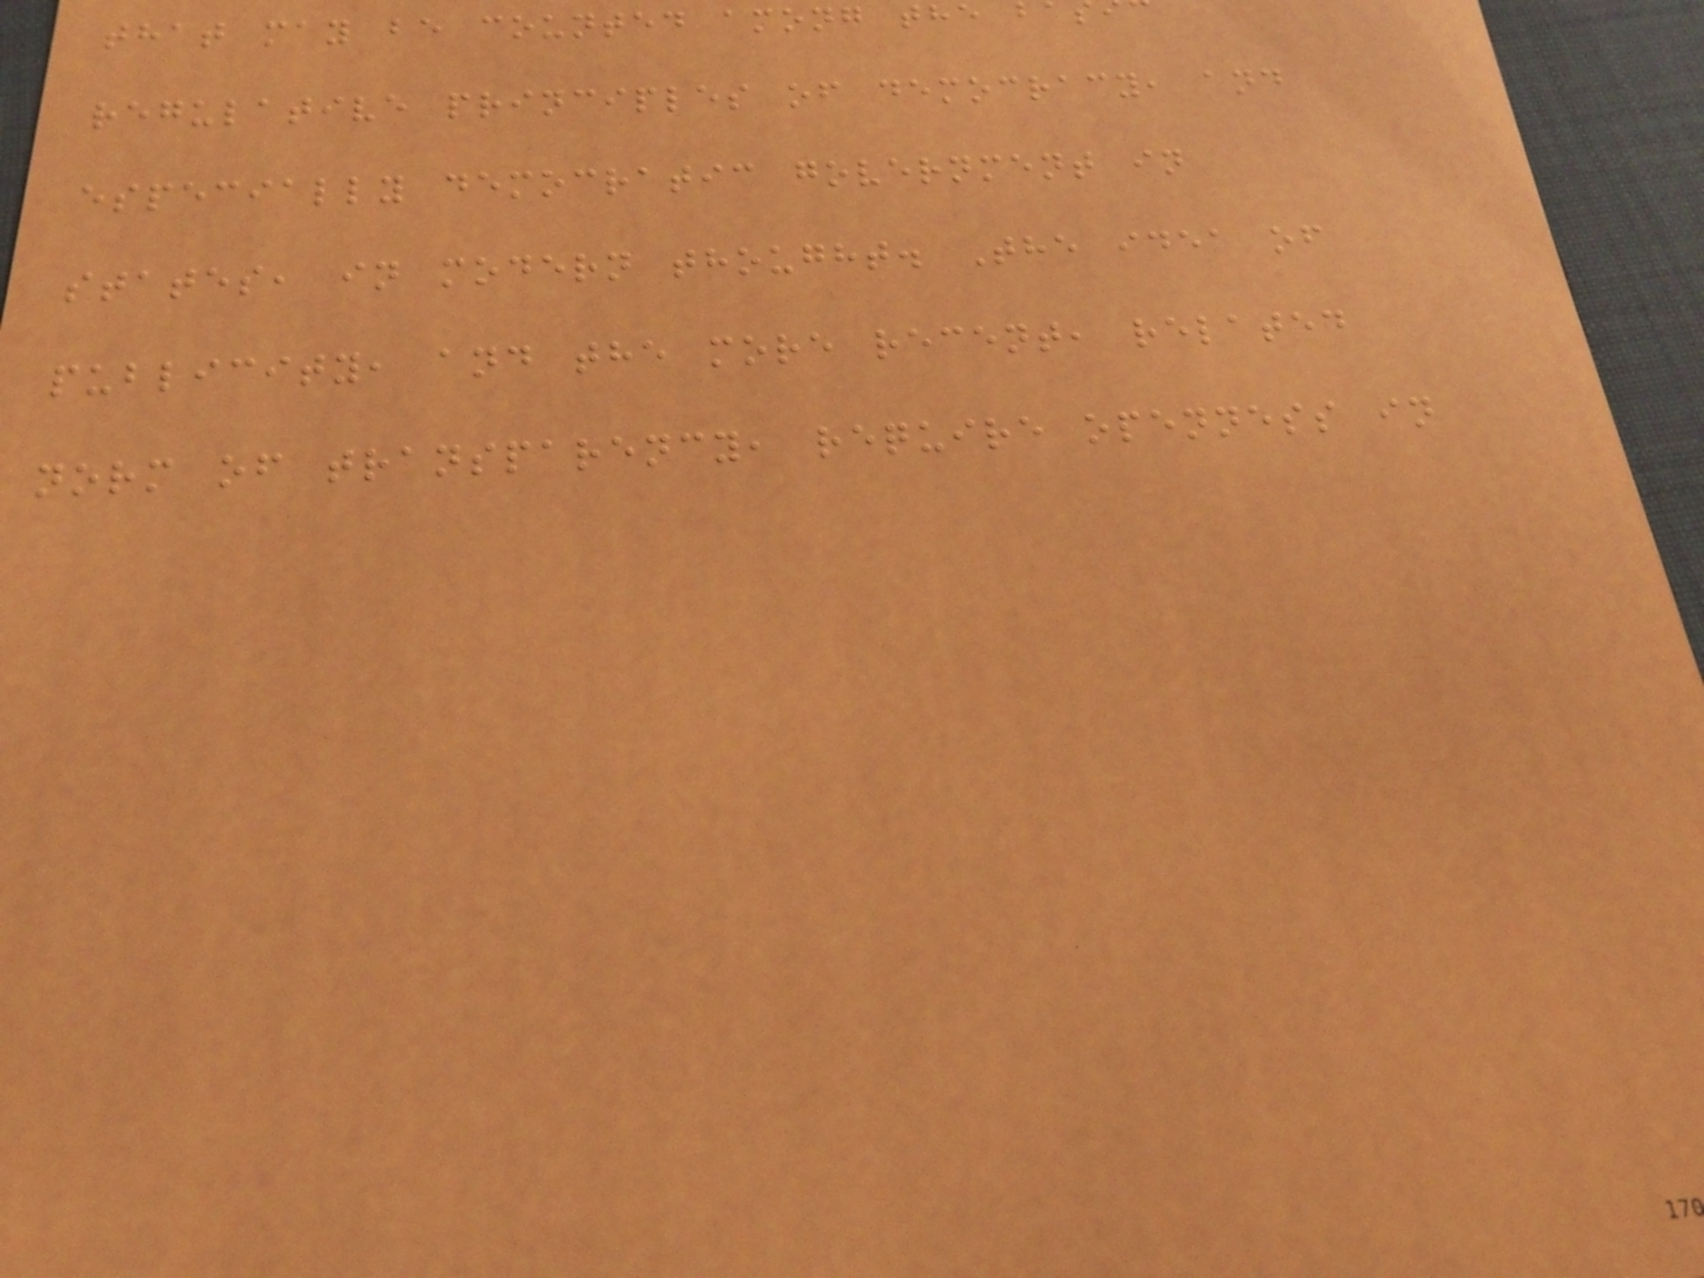that may be counted among the b
regulative principles of democracy, and
especially democratic government in
states, in modern thought. The idea of
publicity, and the more recent, related
norm of transparency, require openness in
